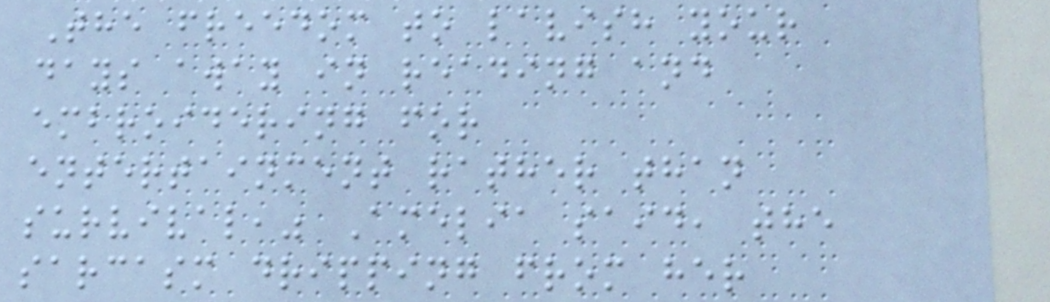The freedom to lavish your
days away in reading and
embroidering for
entertainment rather than
survival," Amelia said, the
sarcasm dripping from her
